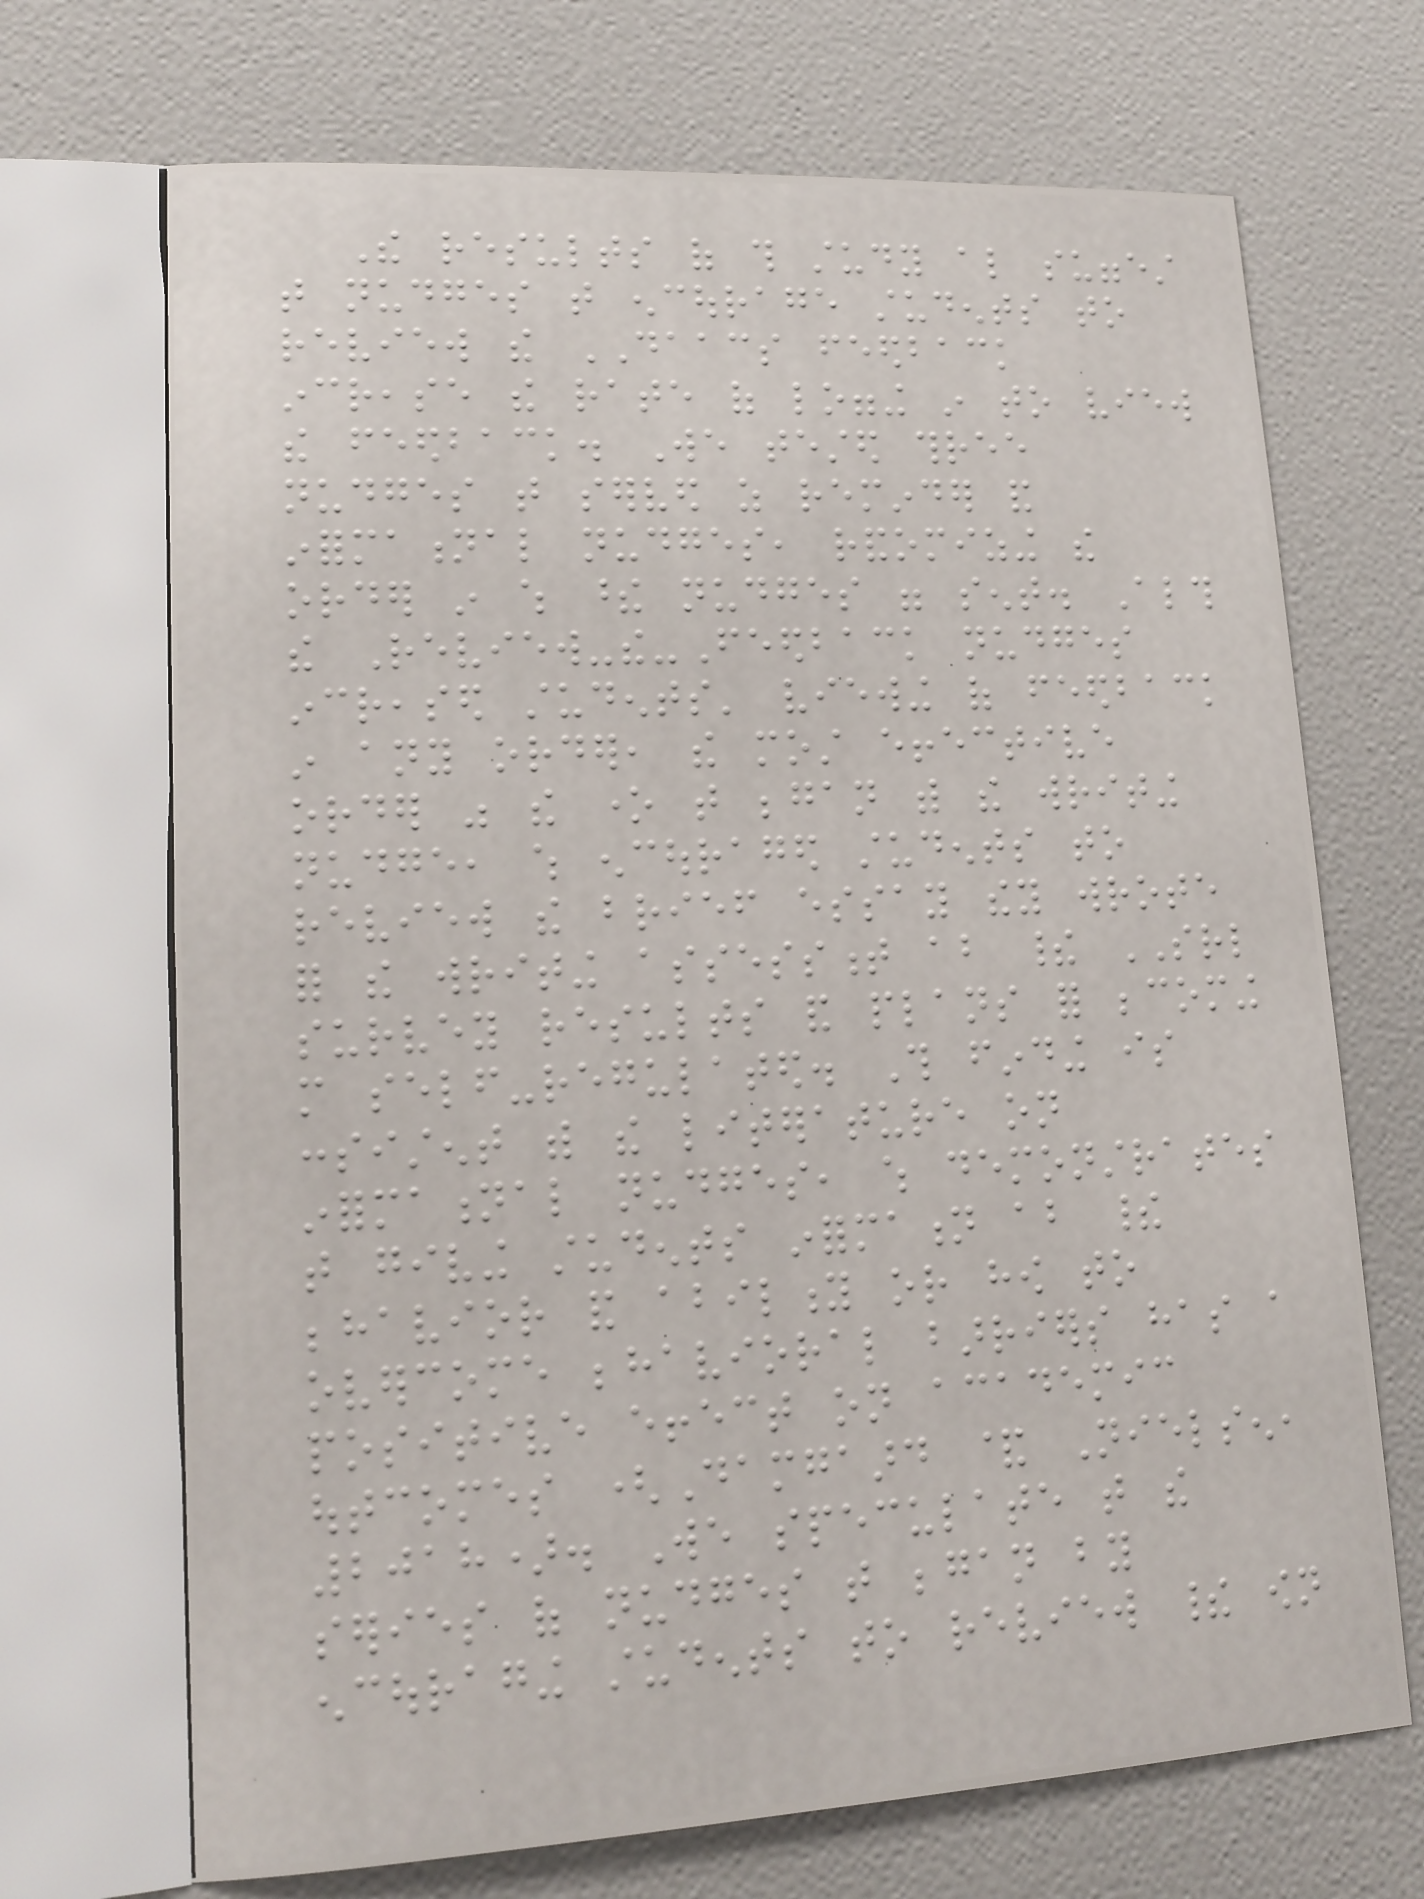The results of this study also suggest
that nudges that encourage students to
review the DAACS feedback
increase the rate of logging in to view
the feedback. We tested three
nudges that served as reminder and
informational nudges, randomizing the
order in which these nudges were sent. Although
the Review-the-Feedback nudges
increased students' viewing of feedback
in any order, the most effective
order was the one that began with the writing
nudge, which encouraged students to
review the brief essay they wrote
for the writing assessment about their SRL
survey results and plans for becoming
more self-regulated. This finding is
consistent with the literature on
informational nudges, which demonstrates
that giving students information about their
behavior and ability or how to
overcome behavioral barriers has a
positive effect on academic
outcomes (Damgaard & Nielsen,
2018). We speculate that the
series of nudges that began by
encouraging students to review their own
